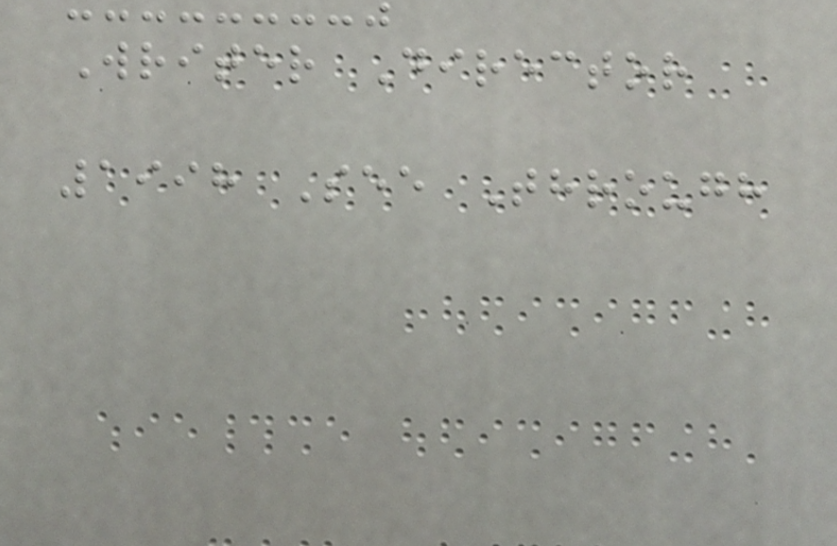Writer Director
1998 See Through
